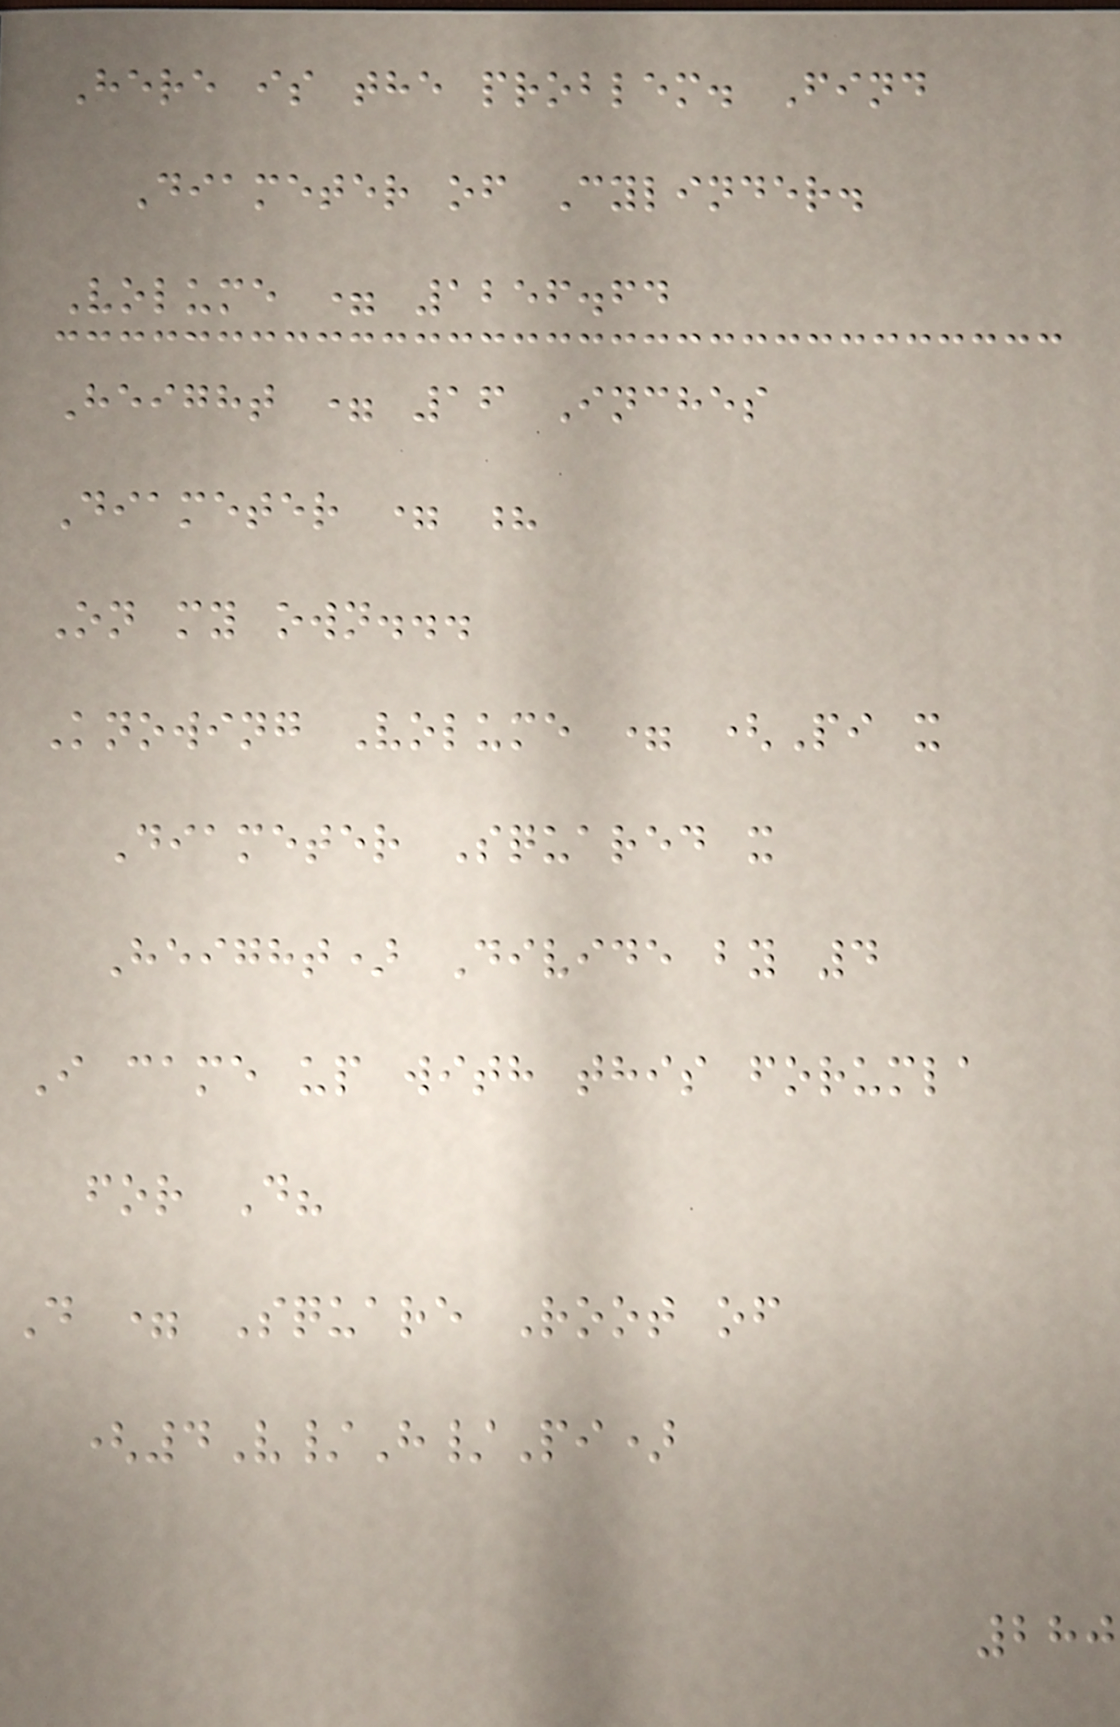Here is the problem. Find
Diameter of Cylinder.
Volume = 1256.64
Height = 16 Inches
Diameter = ?
On my own...
Knowing Volume = (Pi x
Diameter Squared x
Height) Divide by 4
I came up with this forumla
for D?
D = Square Root of
(4V/H/Pi)
280
